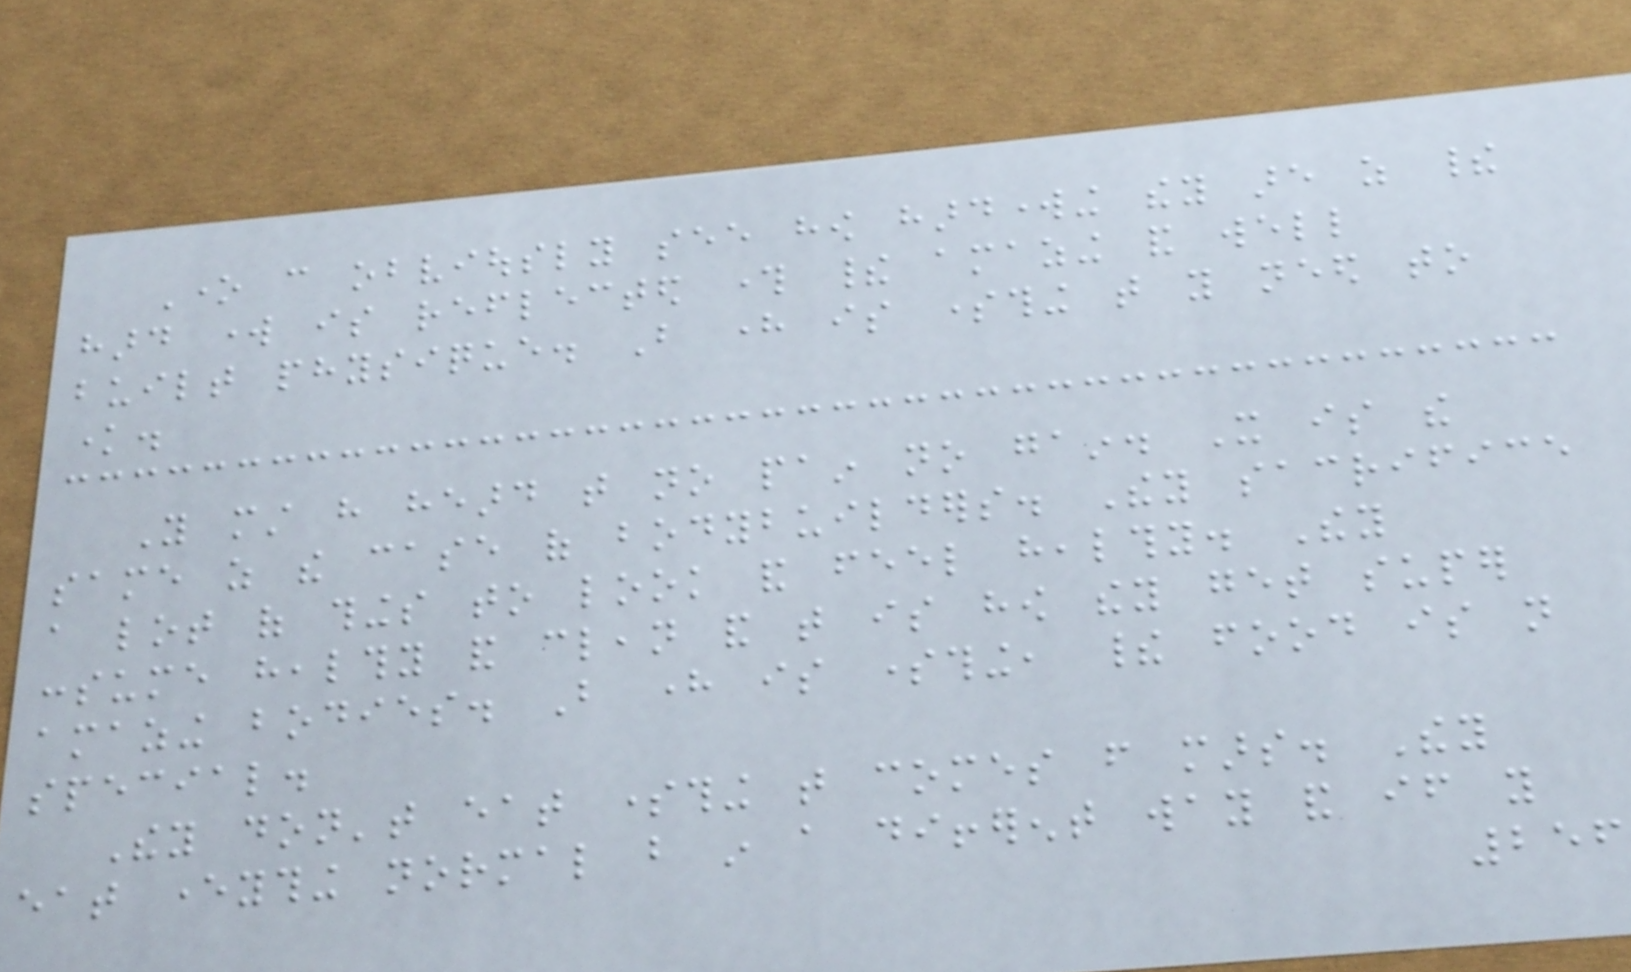One can obviously see how hardworking they are as their
hard work is reflected through their amazing and well
built physique. But here is something that you need to
know.
You must have heard that no pain no gain. It is the
same as the case of bodybuilders. They sacrifice
a lot of things to look and feel healthy. They
consume healthy and clean and that is how they get super
amazing bodies. But here is something, their food is not
special.
They don't eat something that comes from mars. They
eat everything normal but in a different way and if you
256
